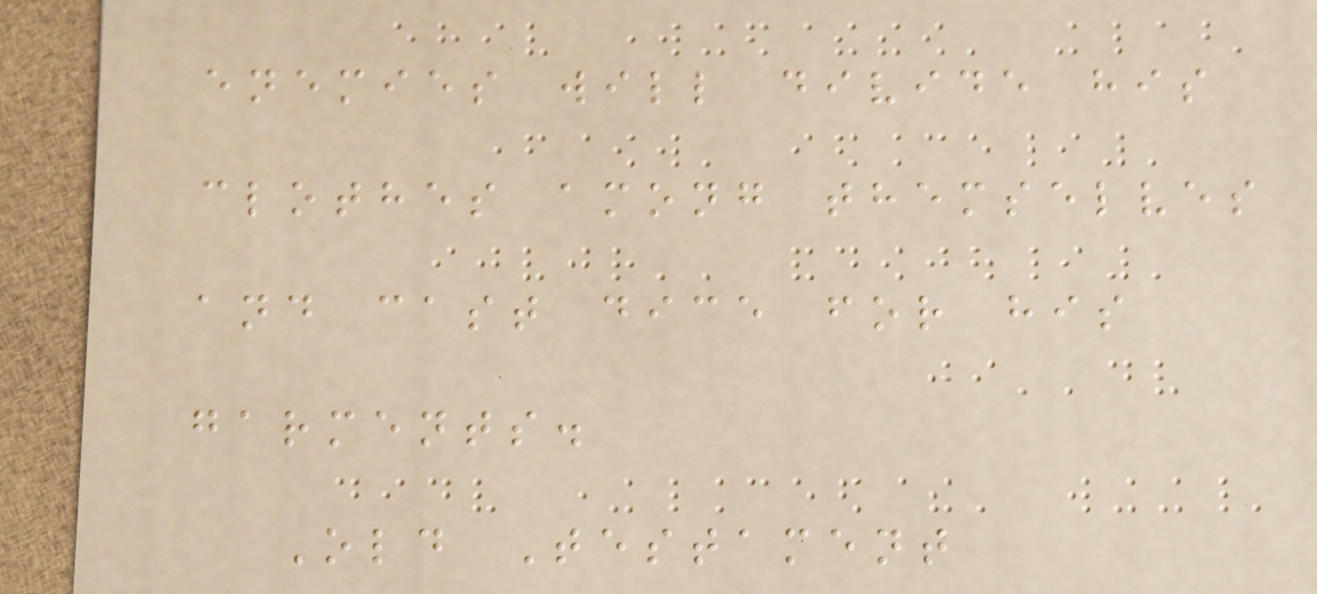enemies will divide his
clothes among themselves
and cast dice for his
garments.
Old Testament
